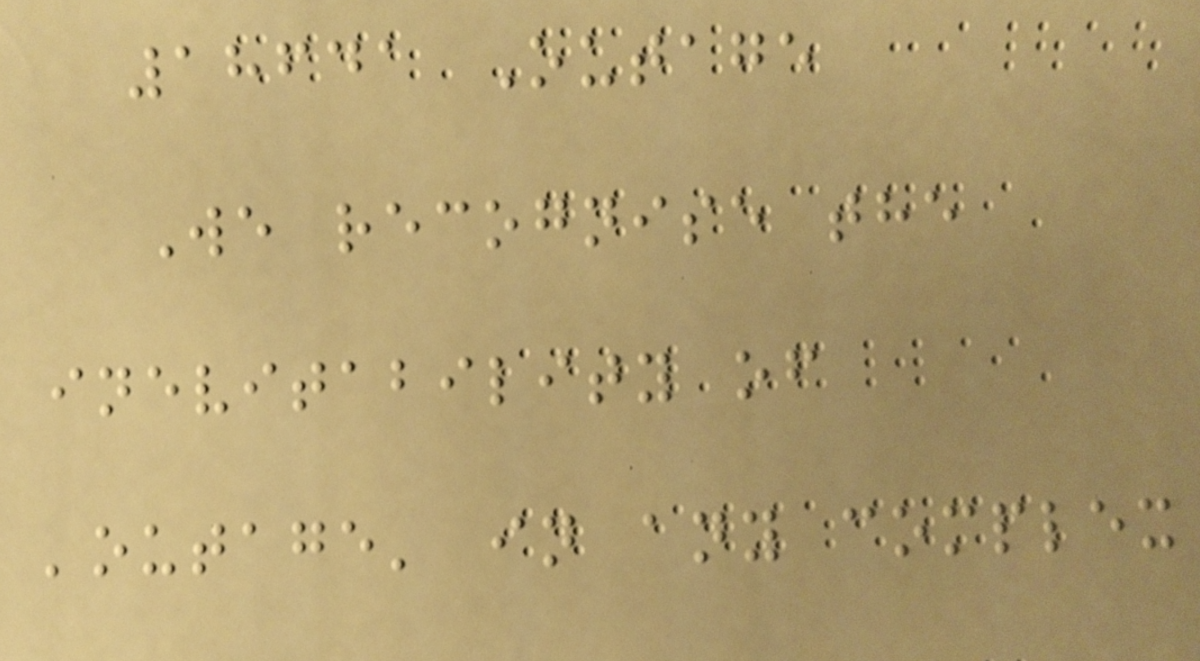18641 Outage
We recognise the
inevitability of
'outage' in any complex
